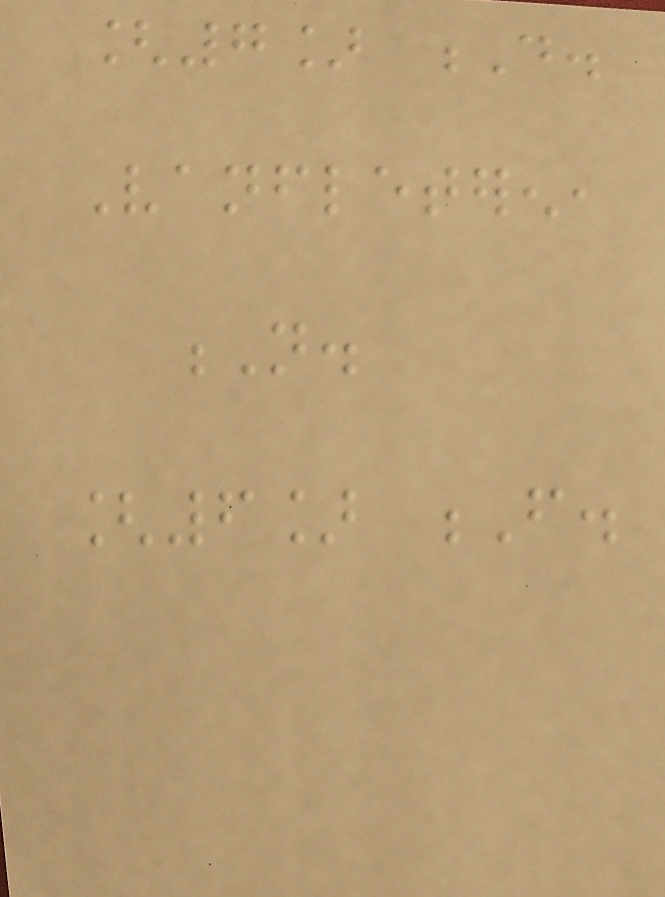[7] D.
Vanfleteren,
N.
[6] F.
